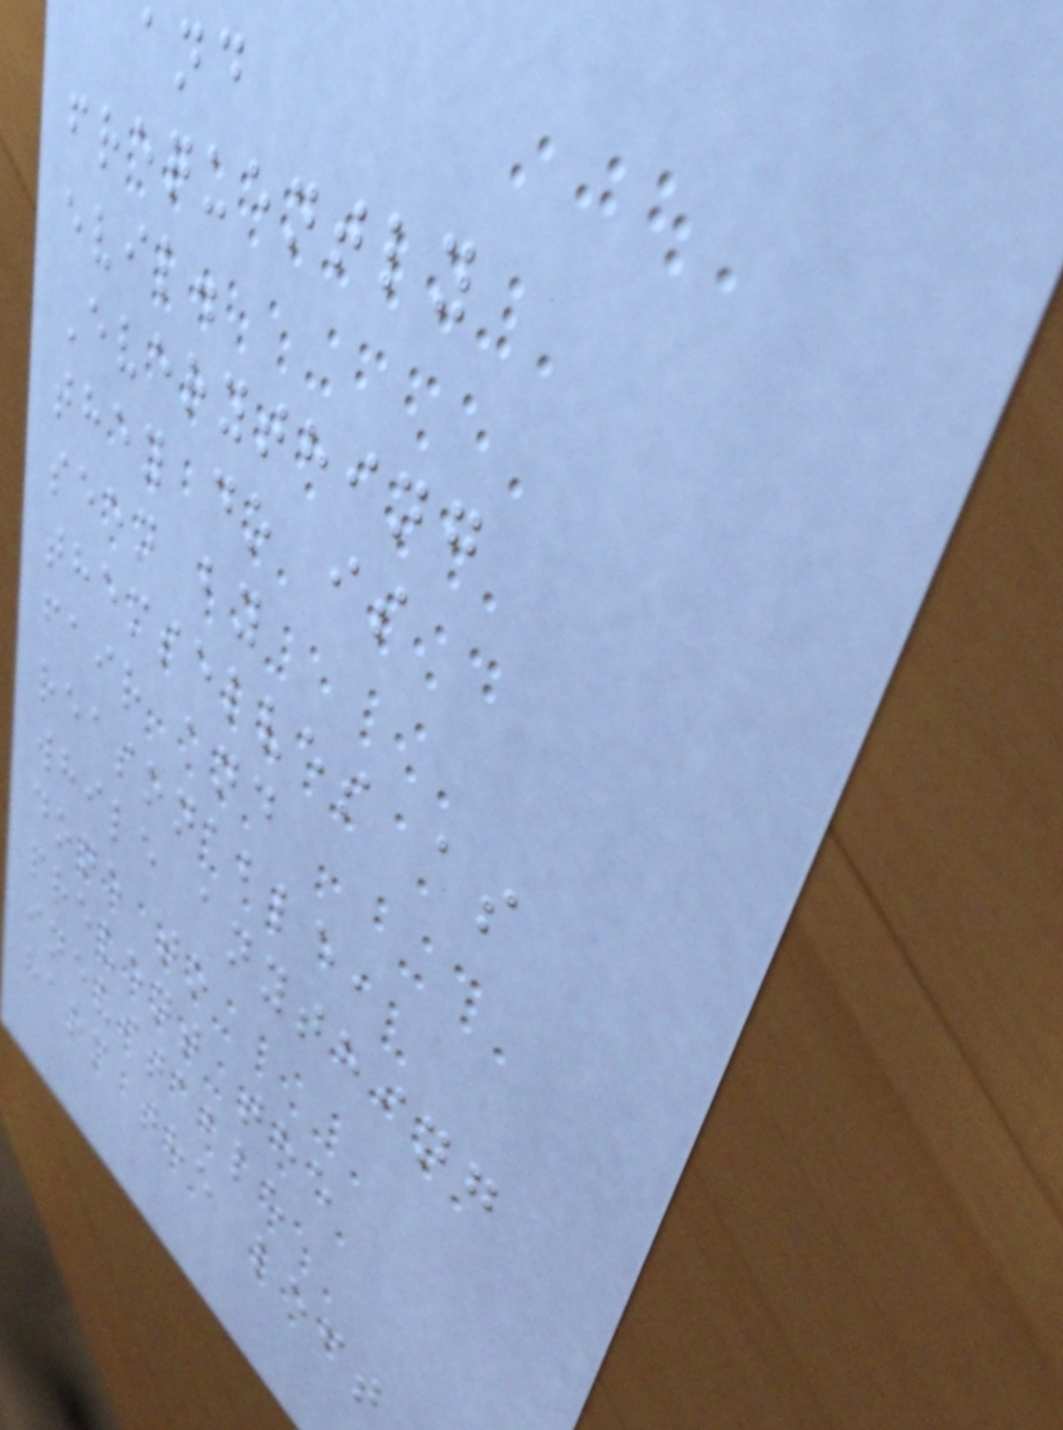and
frequently
evil.
Everything
they do is
seen by
themselves as
fair and
reasonable,
while anything
done to
prevent the
inevitable
harm the left
